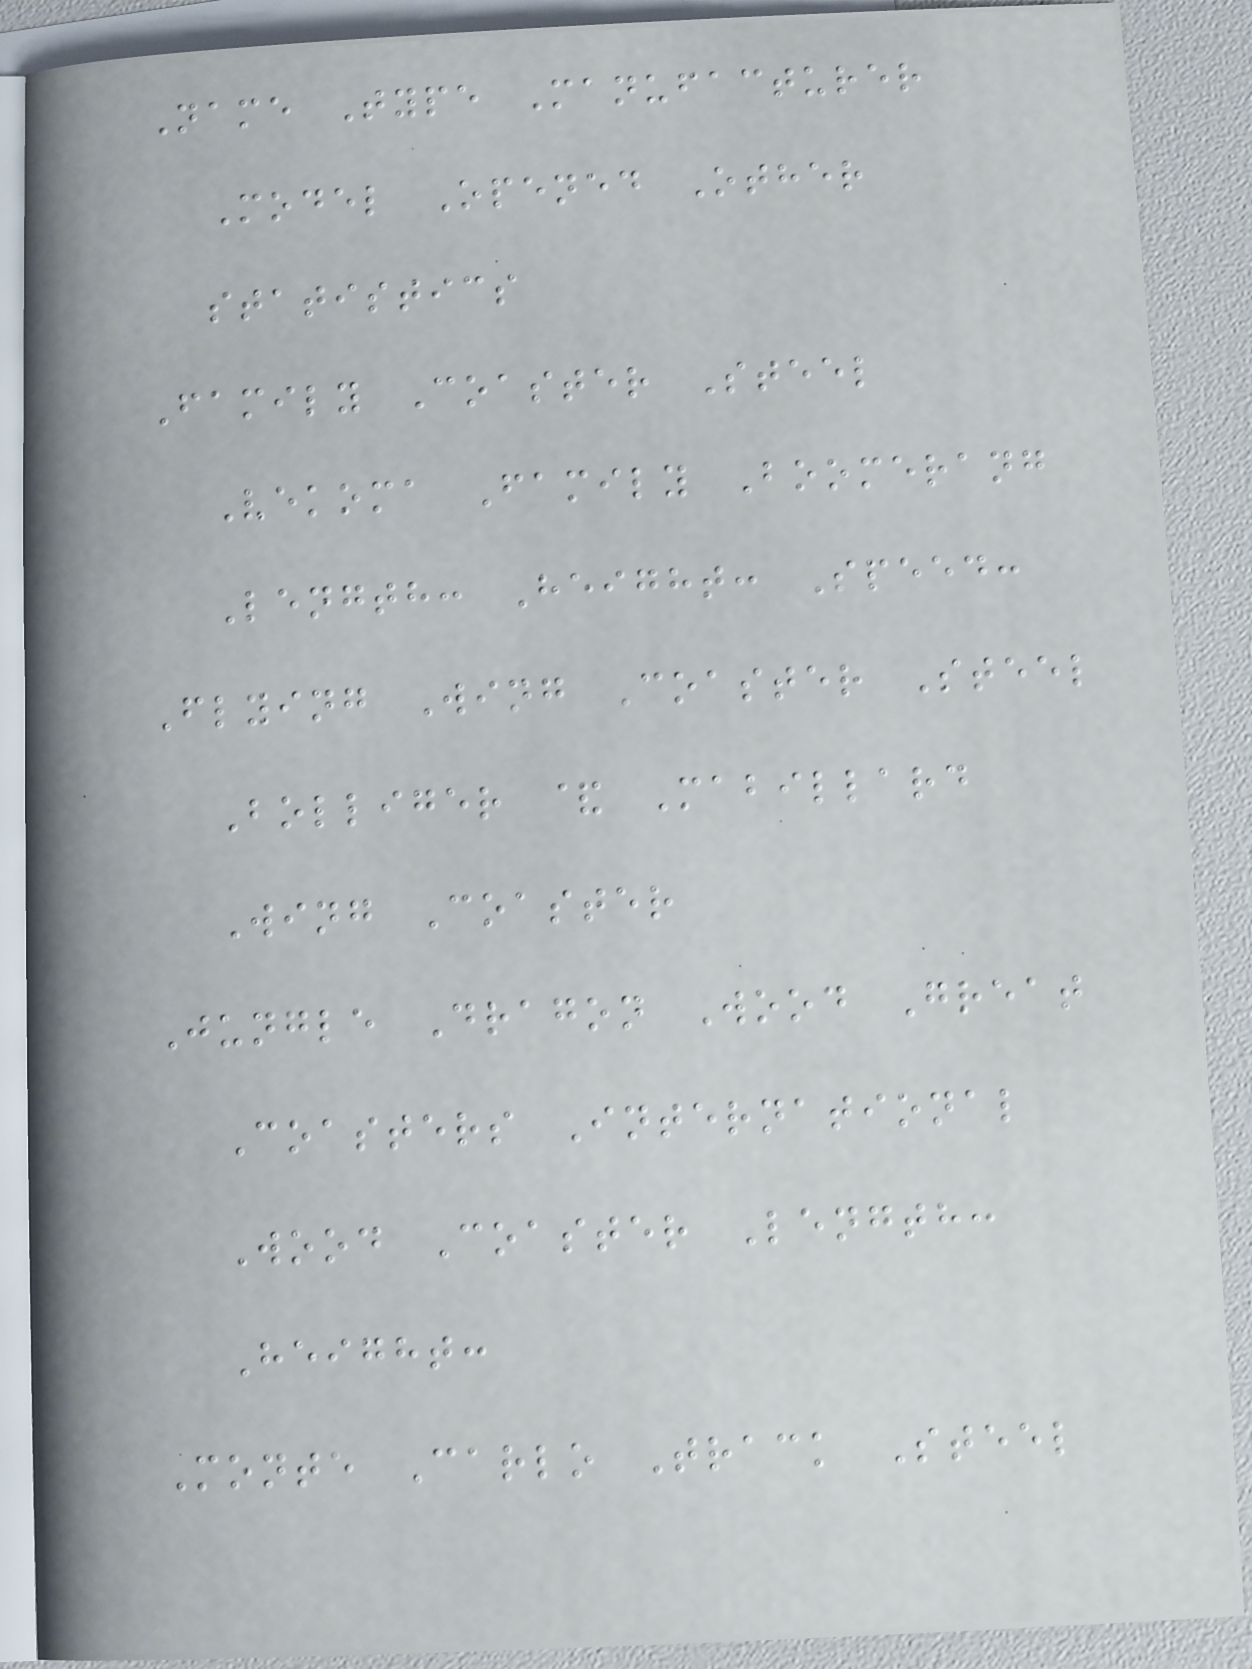Name Type Manufacturer
Model Opened Other
statistics
Family Coaster Steel
Vekoma Family Boomerang
Length: Height: Speed:
Flying Wing Coaster Steel
Bolliger & Mabillard
Wing Coaster
Jungle Dragon Wood Great
Coasters International
Wood Coaster Length:
Height:
Monte Carlo Track Steel
